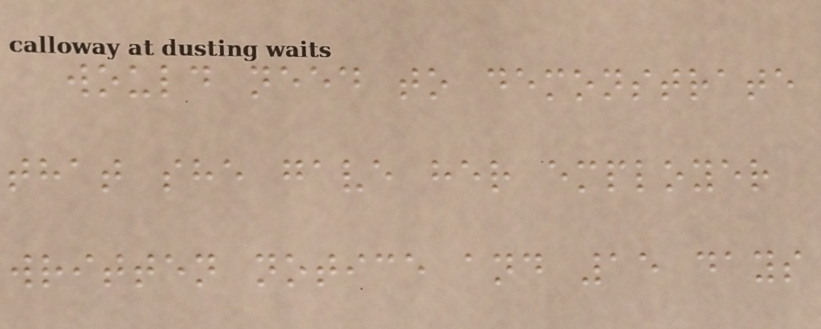would need to demonstrate
that she gave her employer
written notice and 15 days
